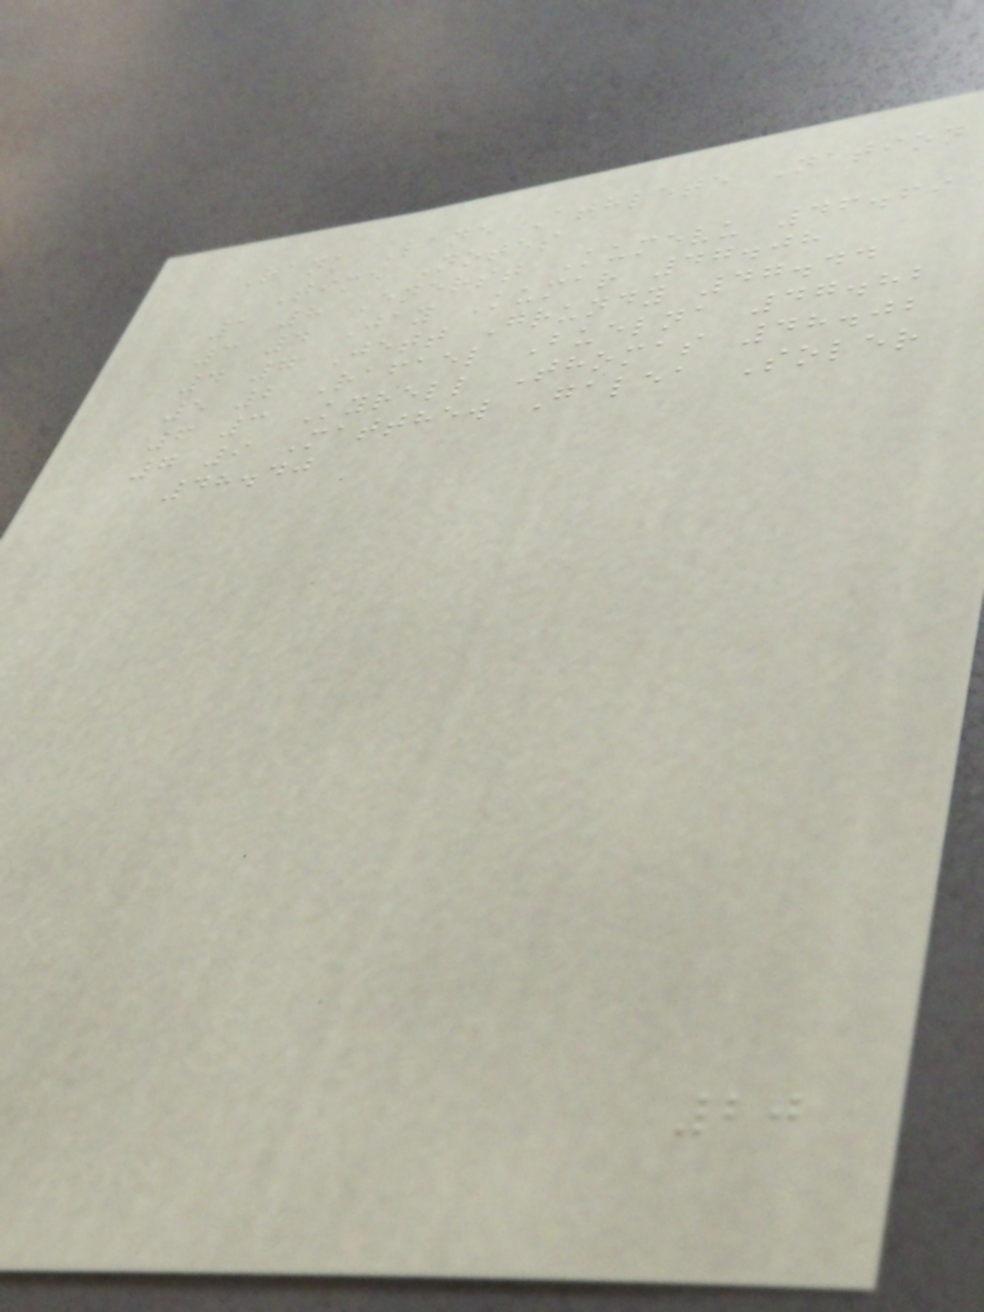Rank Lane Athlete Nation
Time Notes
1 8 Enerst Kumevu 46.69
3 4 Jay Kumar 47.08
4 7 Jett Grundy 47.44
5 2 Rafael Buelna 47.82
6 3 Kyrell Thomas 48.02
7 9 Matthew Galea Soler
48.40
20
